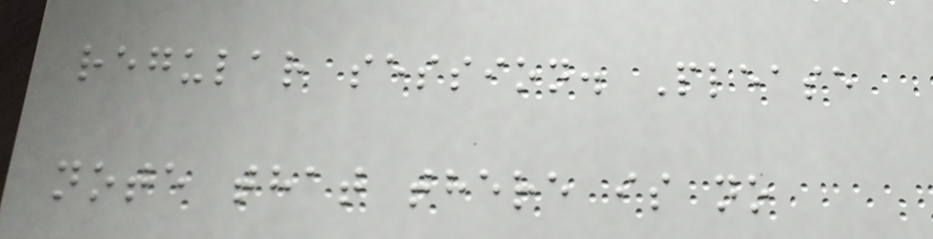regular session. Please
note that there is no
